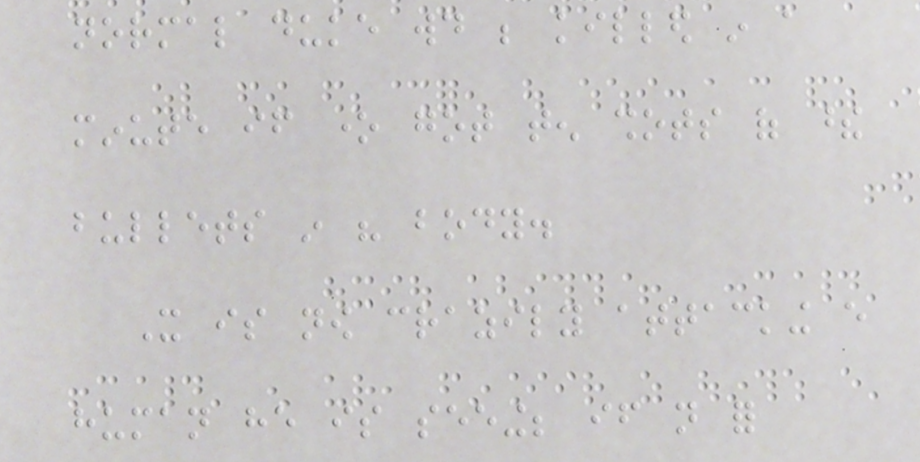normal duke would be killed in a
minute if one got ten shots of these
bullets in his body.
It is now crazily attacking every
human he is seeing; if not for
